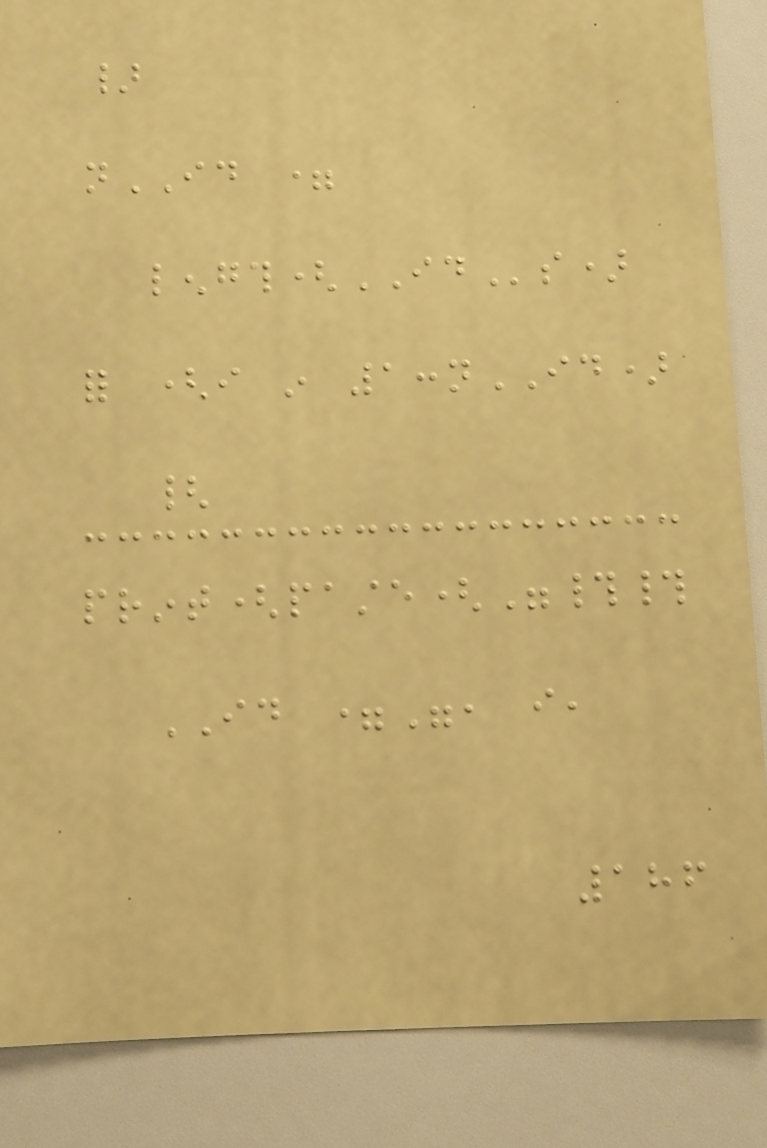}
nID =
length(IDs)
for (i in 1:nID)
{
print(paste("##
ID =", i,
186
